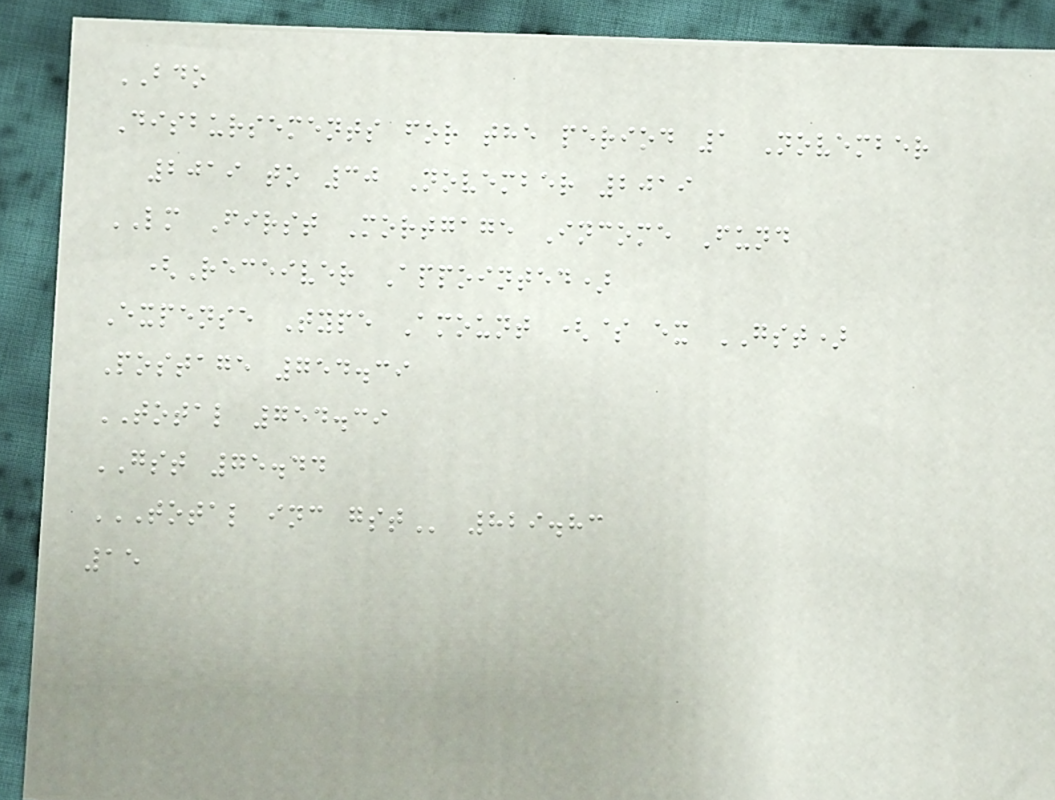BDO
Disbursements for the period 1 November
2019 to 30 November 2019
LM First Mortgage Income Fund
(Receiver Appointed)
Expense Type Amount ($ ex GST)
Postage 754.39
TOTAL 754.39
GST 75.44
TOTAL INC GST 829.83
15
